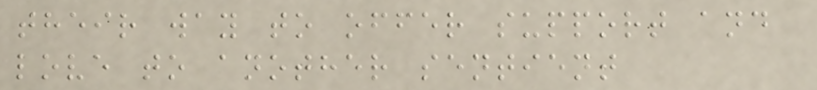their way to offer support and
love to another sentient
